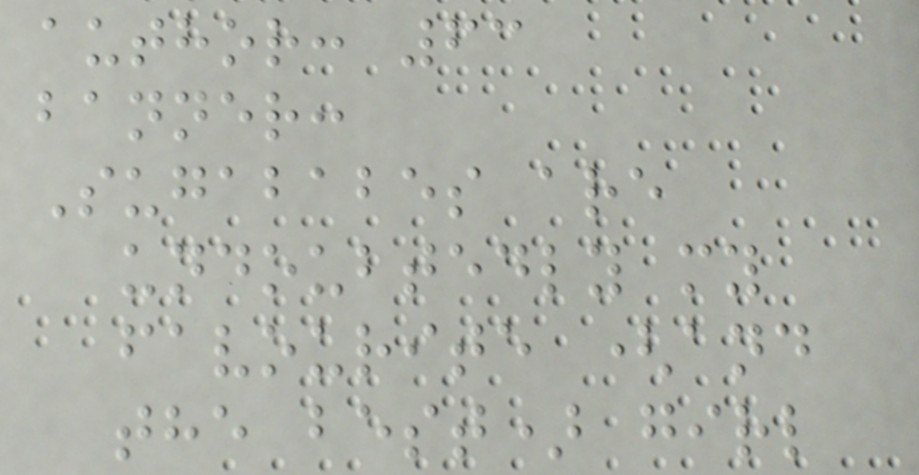author: 63
banner:
Sugababes are
undoubtedly my
favourite (and
the best) girl
